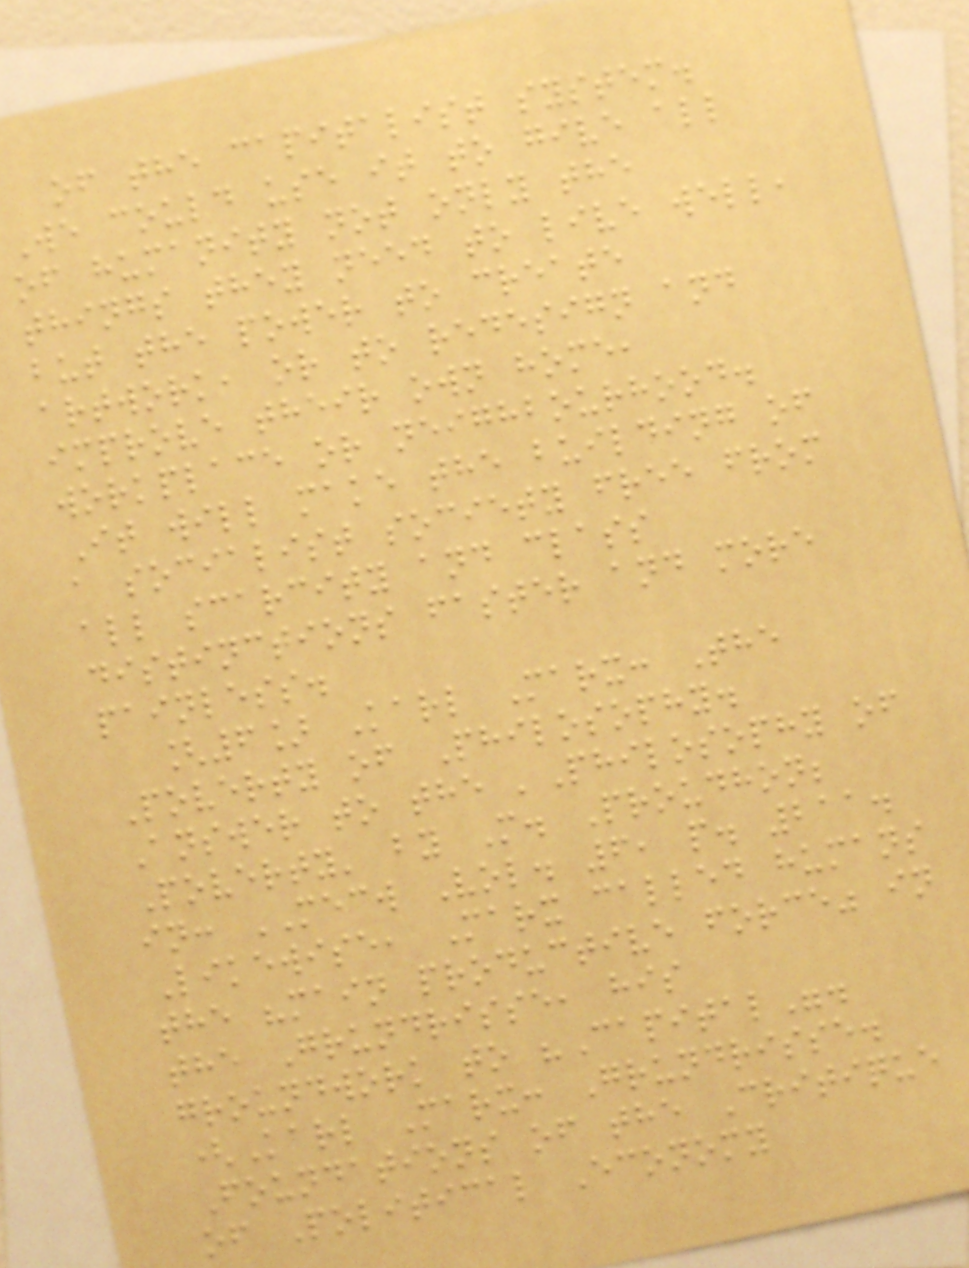of the capitalist system.
We could use it to give all
of humanity not only the
things they need to live well,
but the power to create
artwork, or to redesign and
improve their own home,
workplace or neighbourhood.
It will make the building of
a socialist society free from
all scarcity and class
distinctions faster and more
painless.
[6] Karl Marx: The
Poverty of Philosophy.
Answer to the 'Philosophy of
Poverty' by M. Proudhon;
in: MECW Vol. 6, p. 211.
Likewise, Marx called humans
the "main productive force" in
the Grundrisse, his
groundwork to "Capital".
(Karl Marx: Grundrisse.
Foundations of the Critique
of Political Economy
